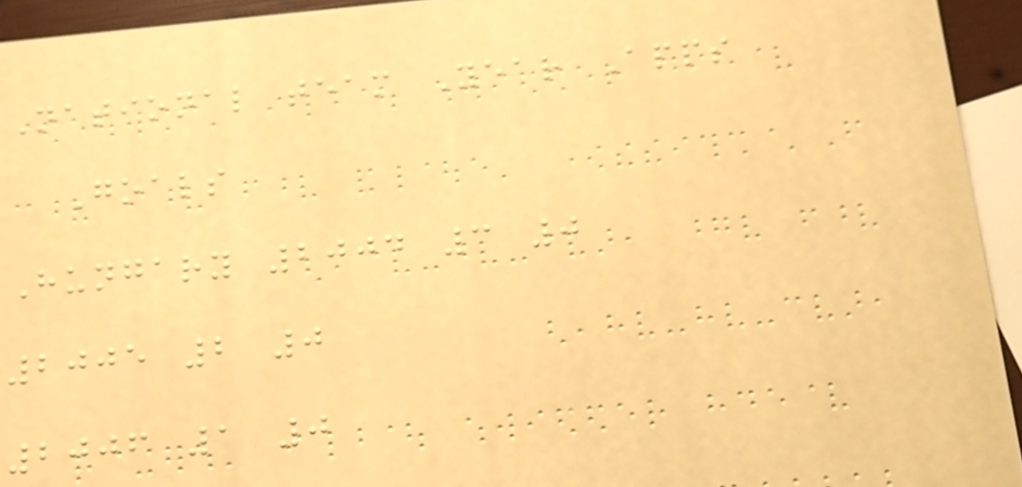National team Year Apps
Goals
Hungary 2004 3 0
2005 2 0
2006 1 0
